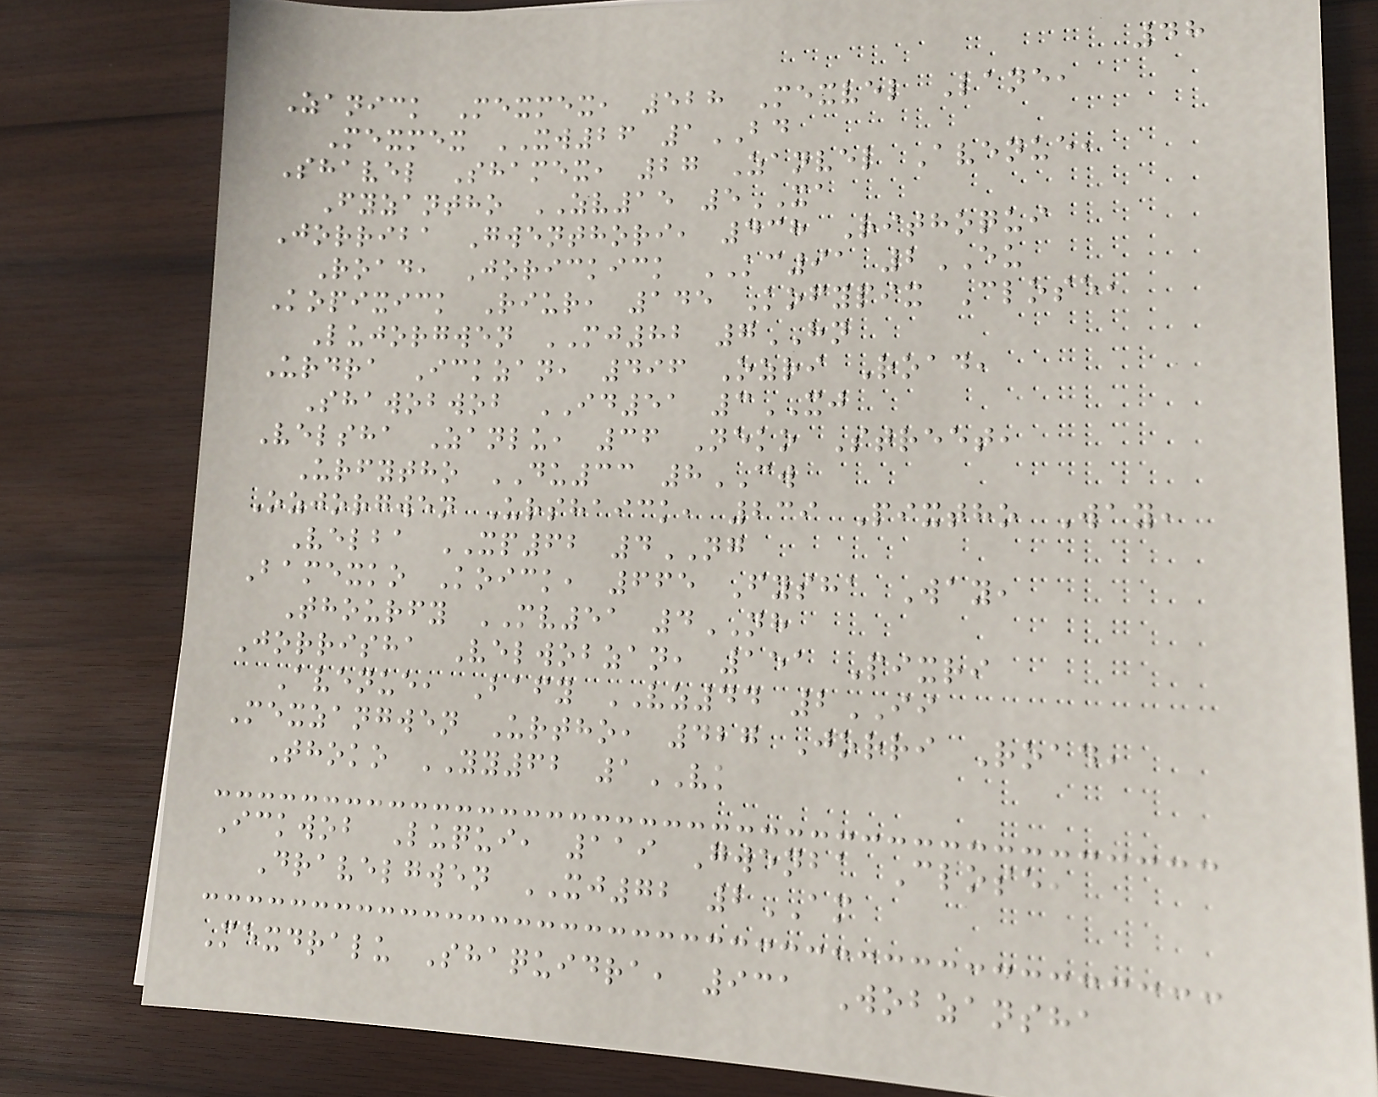48
Zanick Mexmex, 528 Mexvel Lane,
Mexmex XW26 1BD
Shavel Shamex, 27 Zanvel Avenue,
Fyzantho ZV15 5XA
Jorriba Gwenthori, 438 Rithoqui
Road, Jorickick KC91 2EU
Kopixick Riur, 145 Kofypix Close,
Lujorgwen MJ82 7HN
Urdra Ickzan, 496 Ozri Road,
Shawobwob ID51 3XJ
Velsha Zanlu, 36 Neko Street,
Urfytho DU33 8CW
Ozjorgwen Urshaick, 239 Pixtho Way,
Velba XP62 4NG
Bamexko Koick, 665 Fysha Way,
Thourfy MV51 4NH
Jorrisha Velwobzan, 151 Pixri
Avenue, Bafy VZ44 2II
Mexzangwen Urtho, 427 Jorri Road,
Thoko YY62 1VK
Ickwob Luqui, 119 Gwenba Close,
Dravelgwen XJ72 2AM
Mexdralu Shaquidra, 931 Wobzansha
